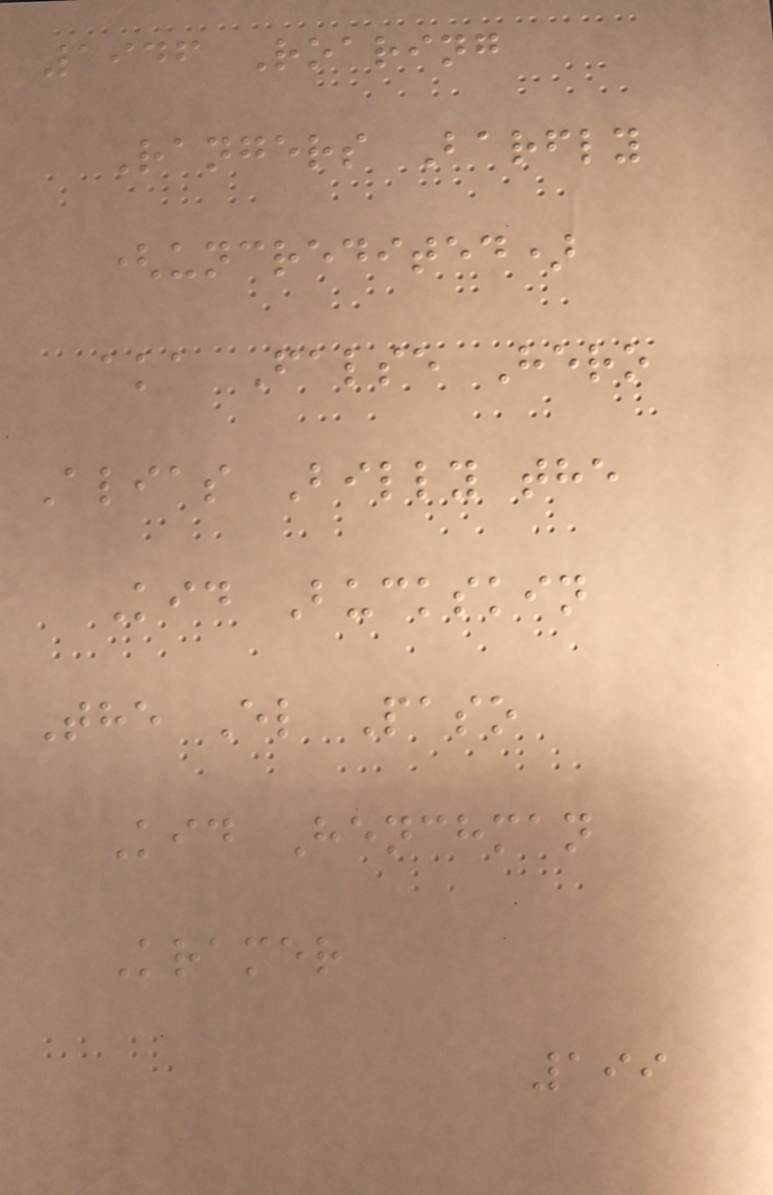1946 Roaring
Rangers Barfly
(uncredited)
aka False Hero
Alias Billy the
Kid Buckskin
The El Paso
Kid Henchman
Kramer
199
